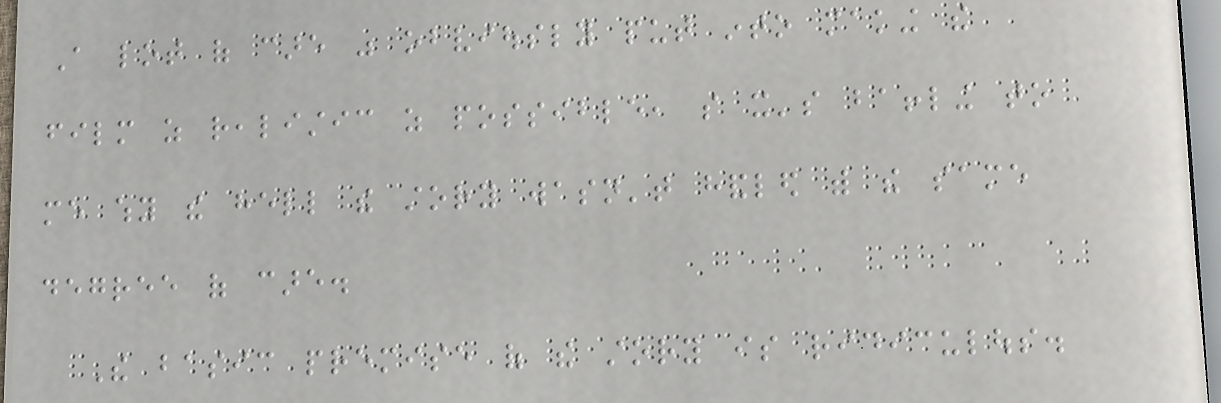A lot of care was obviously put into making the
film as realistic as possible, so it's baffling to
me why the hell the story wasn't handled with the same
degree of care.
The basic premise of the story is ridiculous.
